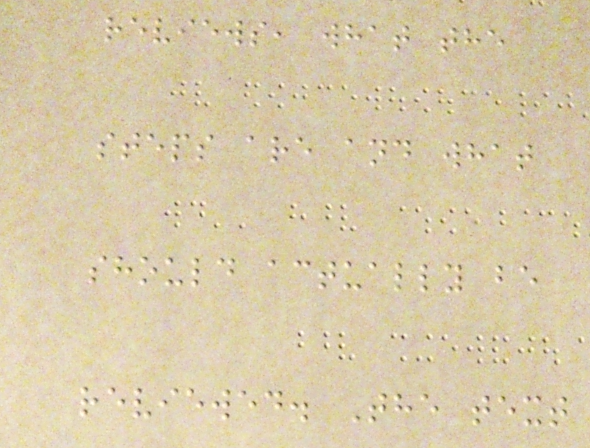reviews, what the
steps are and what
should actually be
reviewed. The text
